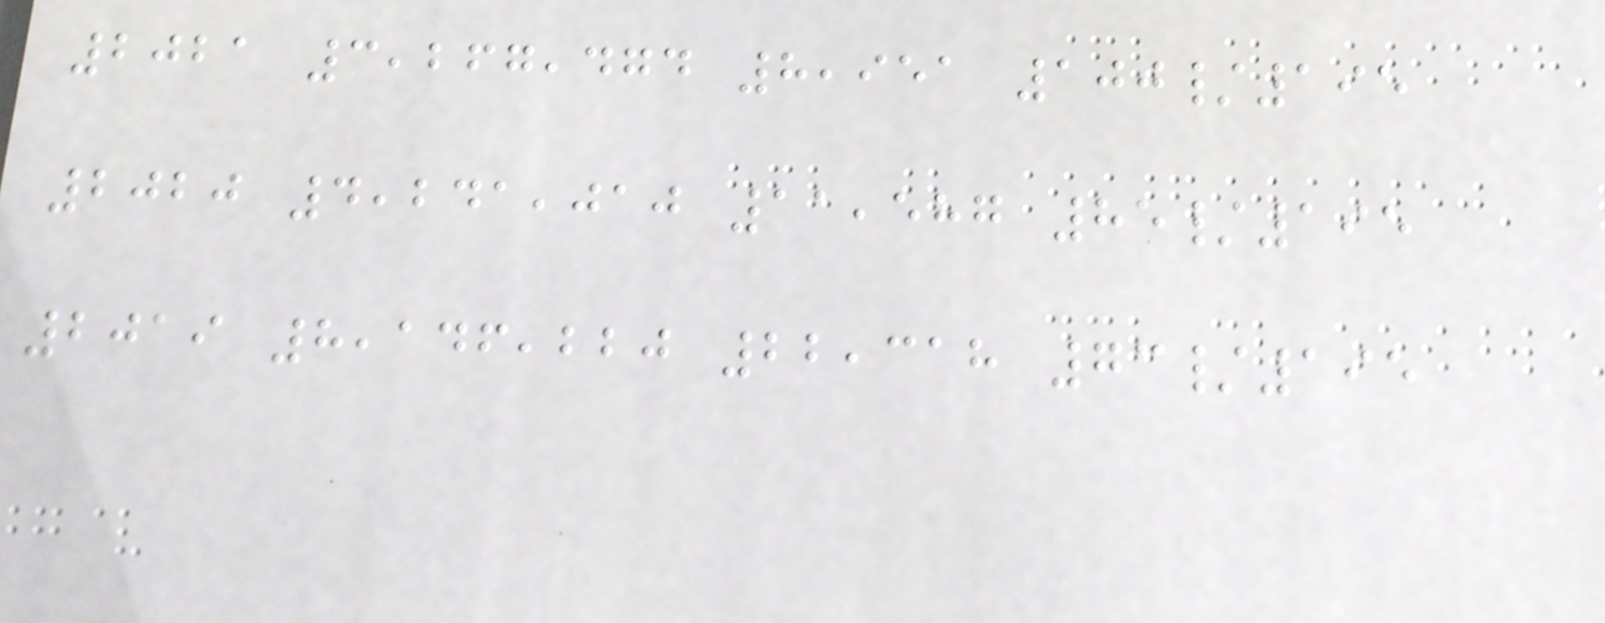2021 3,267,474 8,951 100/195
2020 4,241,010 11,587 85/195
2019 8,146,220 22,318 73/195
